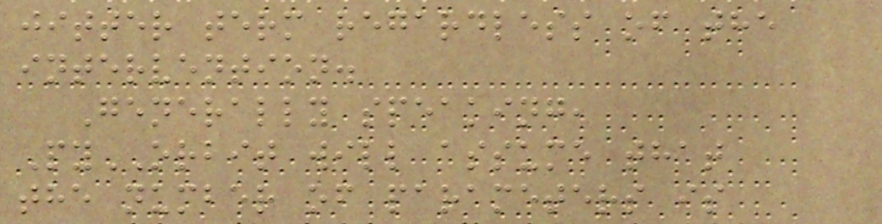jitter term regardless of the
intervention.
Generally speaking,
PyORBIT will assume that
the number of parameters is
